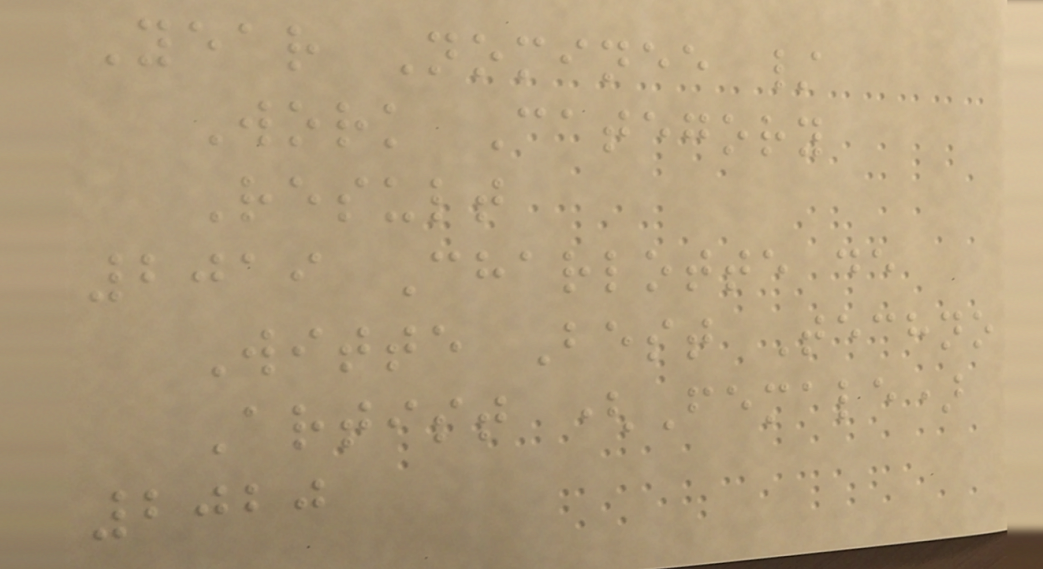Year Nominee /
Work Category
Result
2019 Charlotte de
Witte Best Techno
Artist (Female)
2020
